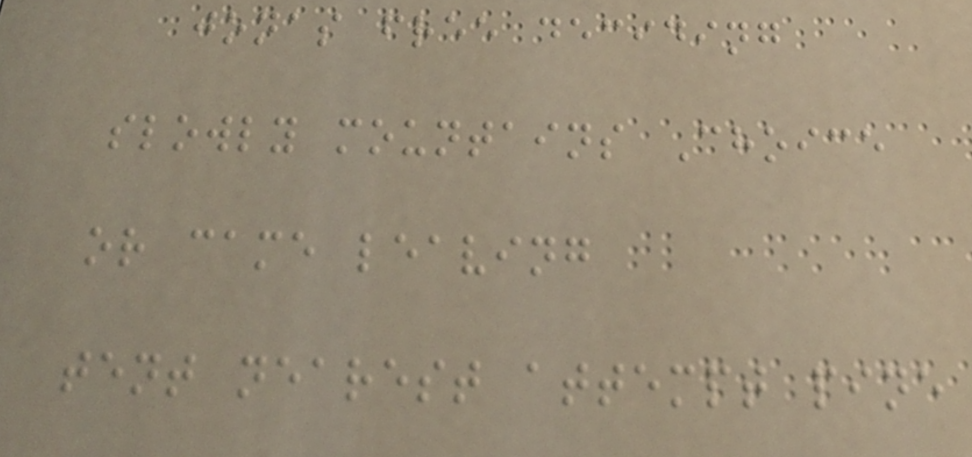jonas free deciding
slowly mountains Choice
or came leaving
tent nearest attempt pine
